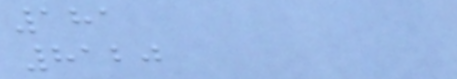181
8120
